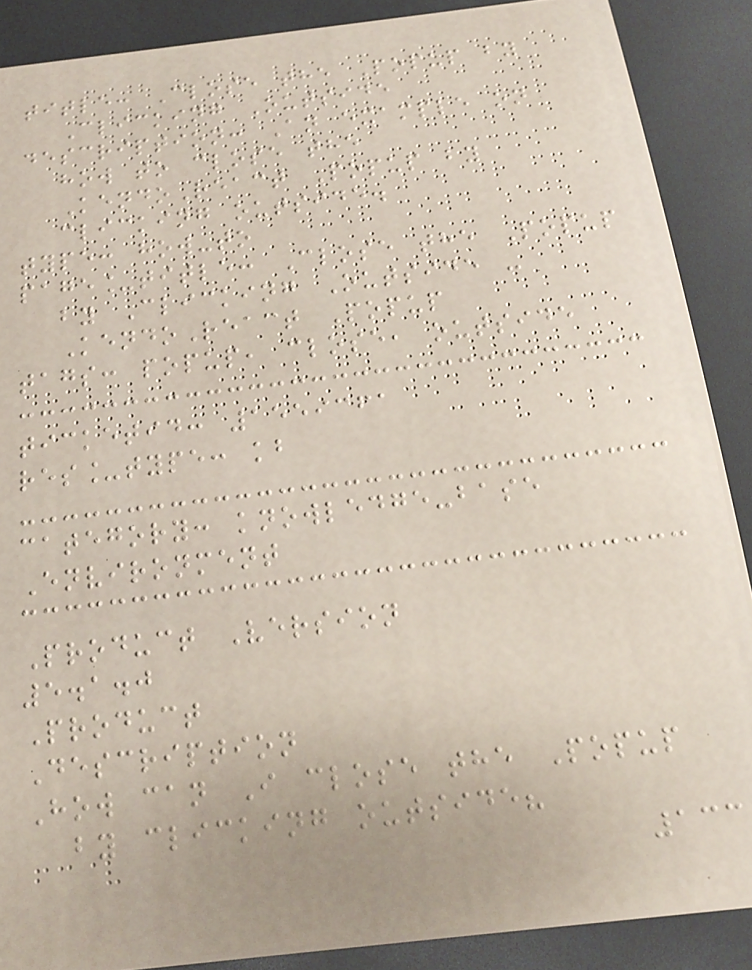title: Close the Popup by
Clicking Outside
description: An example on
how to close the
KendoReact Popup by
clicking outside.
type: how-to
page_title: Close the Popup
by Clicking Outside -
KendoReact Popup
tags: popup, close, outside
ticketid: 1559361
res_type: kb
category: knowledge-base
Environment
Product Version
5.1.0
Product
Description
How can I close the Popup
by clicking outside?
133
